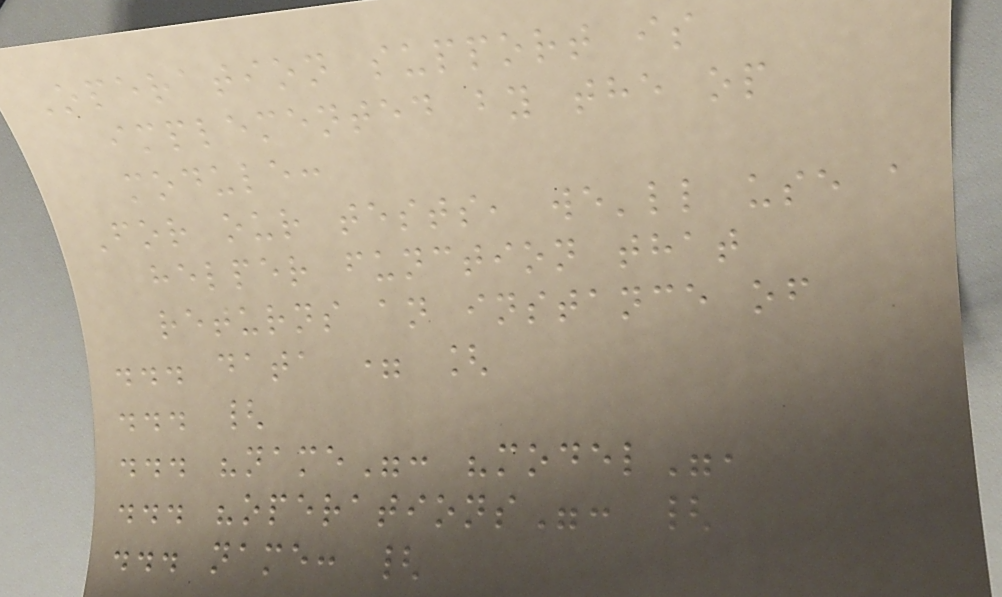Operation support is
implemented by the op
module:
For our tests, we'll use a
helper function that
returns an instance of
... data = [
... {
... "name": "model",
... "operations": {
... name: {
